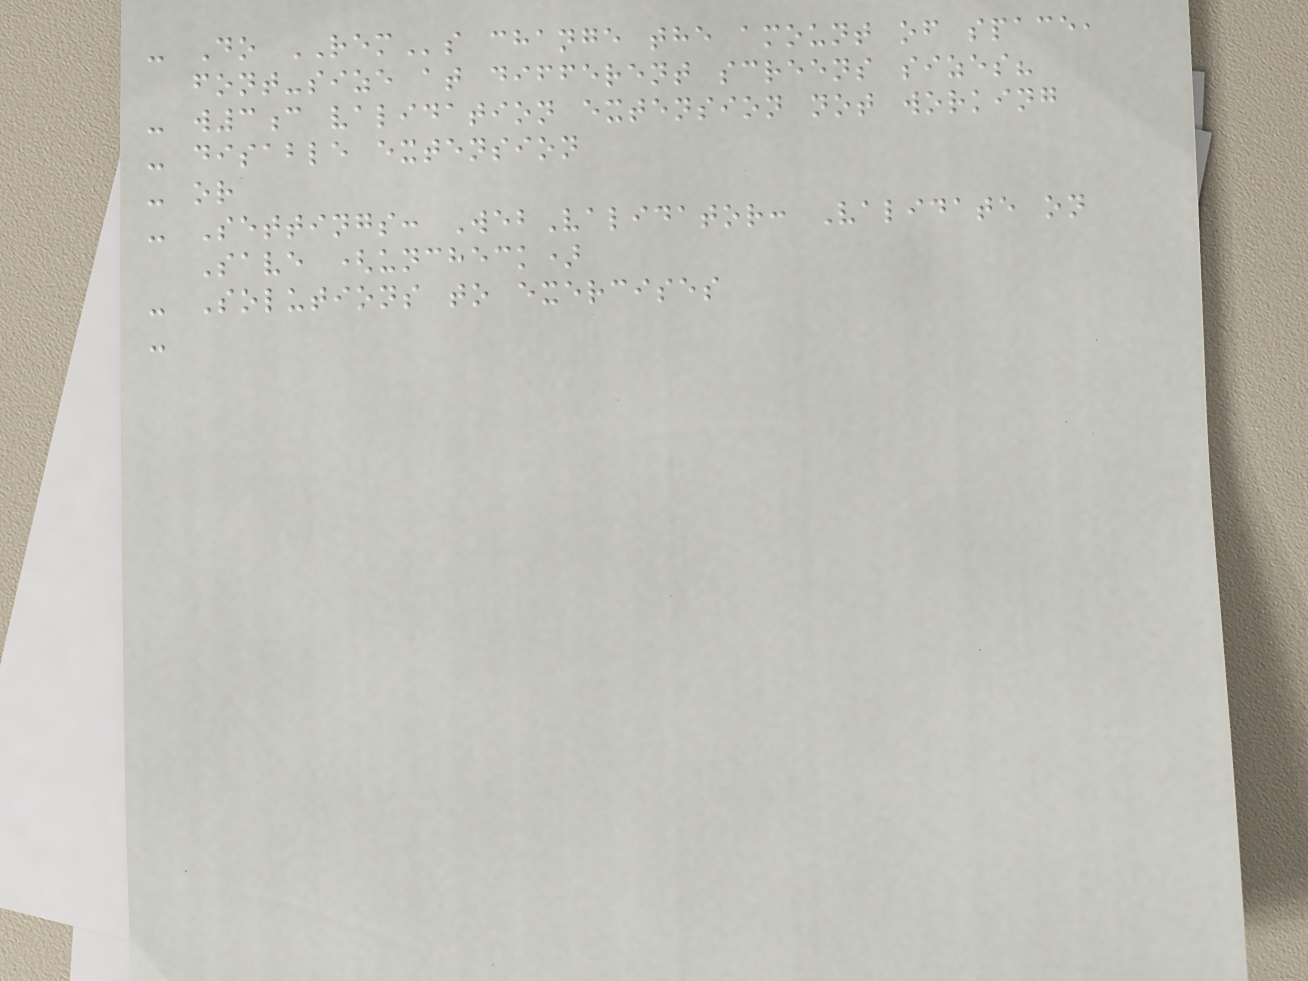- Do REMs change the amount of space,
font-size at different screens sizes?
- w3c validation extension not working
- disable extension
- or
- Settings: WebValidator: Validate on
Save (uncheck)
- Solutions to exercises
-
